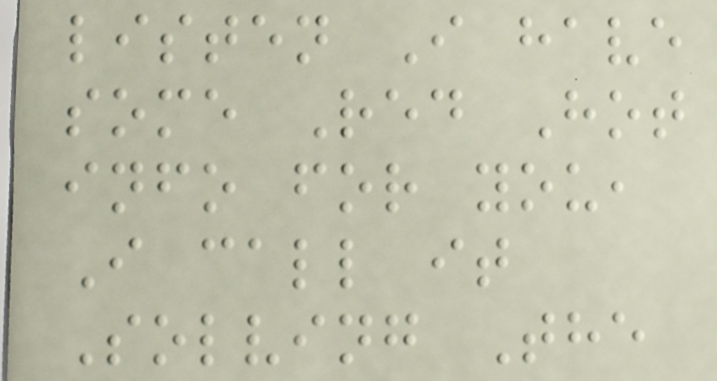listen I have
some Red Hot
info for you,
I call it
Solving The
